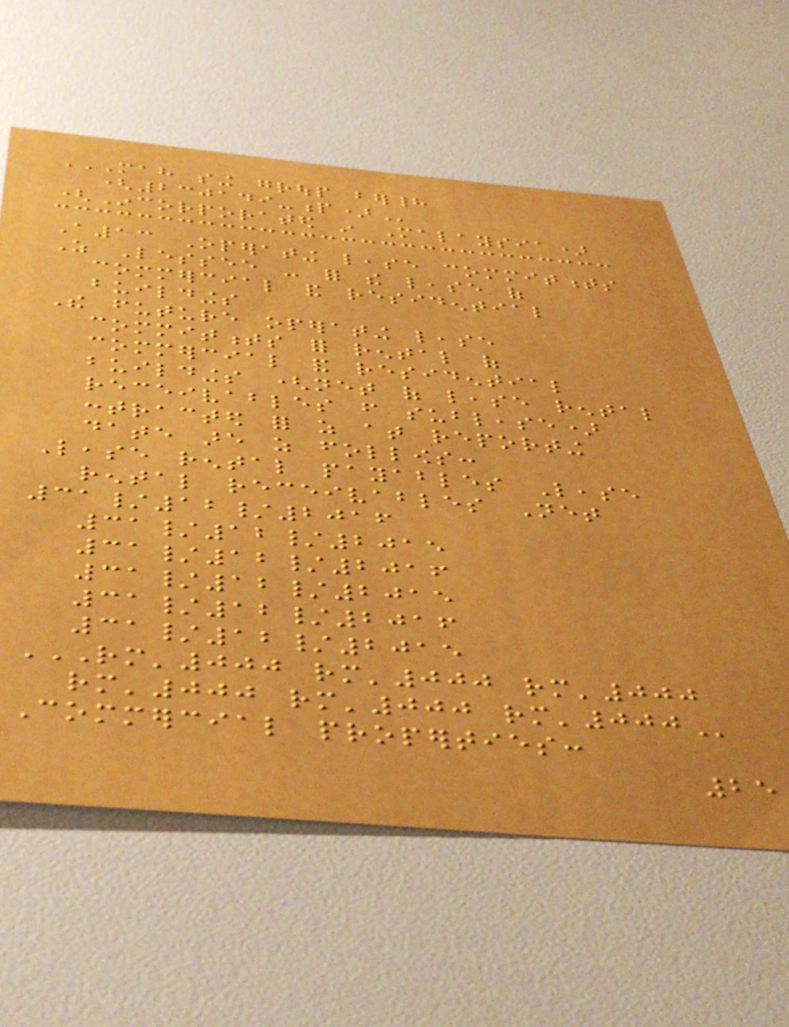MAH SING GROUP BERHAD
(230149-P)
(Incorporated in Malaysia)
A13 Operating lease commitments
As Lessee - for the lease of
commercial and residential
buildings
The future operating lease
commitments for rental of
commercial and residential
buildings (net of lease rental
receivables from sublease)
contracted for as at reporting
date are as follows:
Lease rental payables Lease
rental receivables Net
31/12/2016
31/12/2015
31/12/2016
31/12/2015
31/12/2016
31/12/2015
RM'000 RM'000 RM'000
RM'000 RM'000 RM'000
Commercial properties:
25
